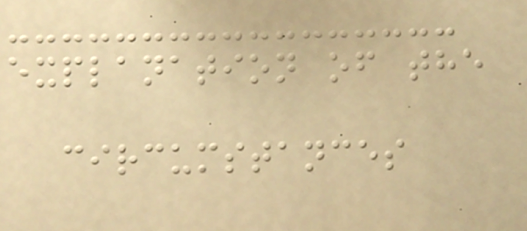explanation of the
circumstances
